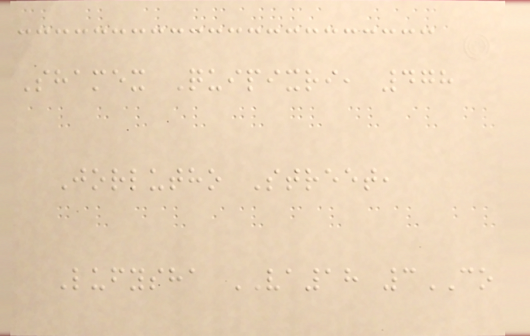Shamex Quipixri, 478
Jorlutho Street,
Lufysha VA18 3CO
